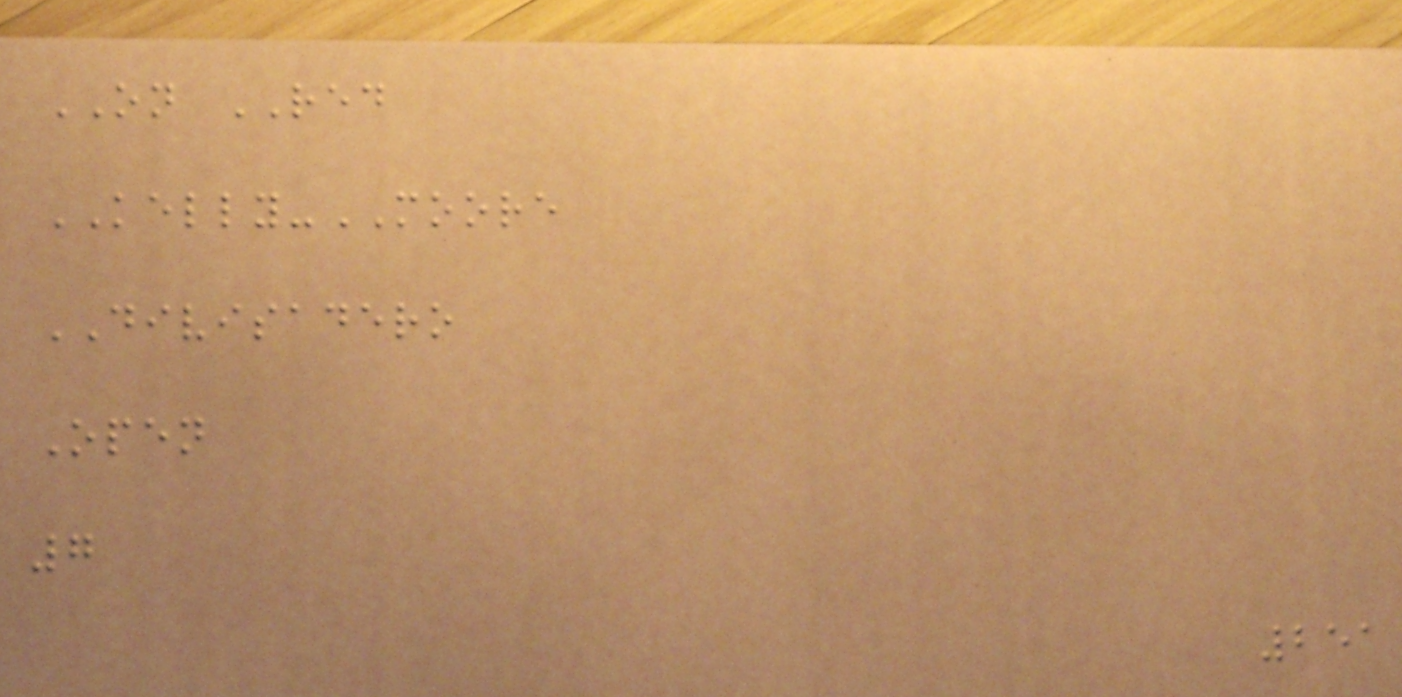ON RED
KELLY-MOORE
DIVISADERO
Open
7
251
